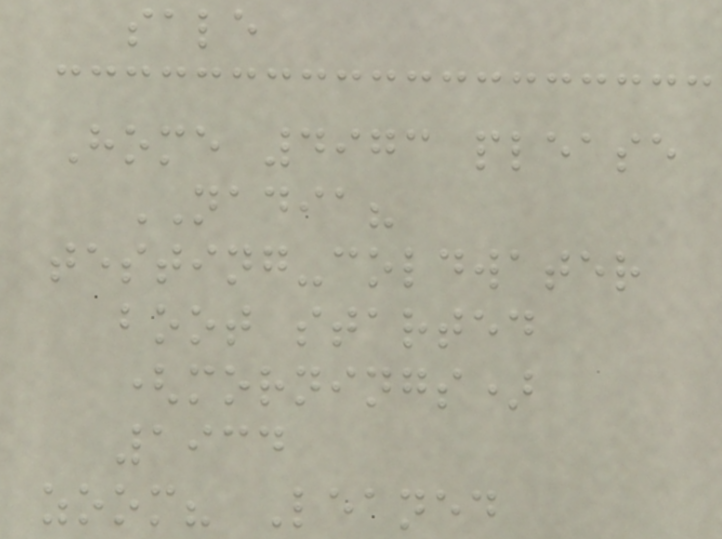sale
Home 4973 please
NADIA?
testing-coldwater
boot started
(mornings)
1934
zoom? Leaned
